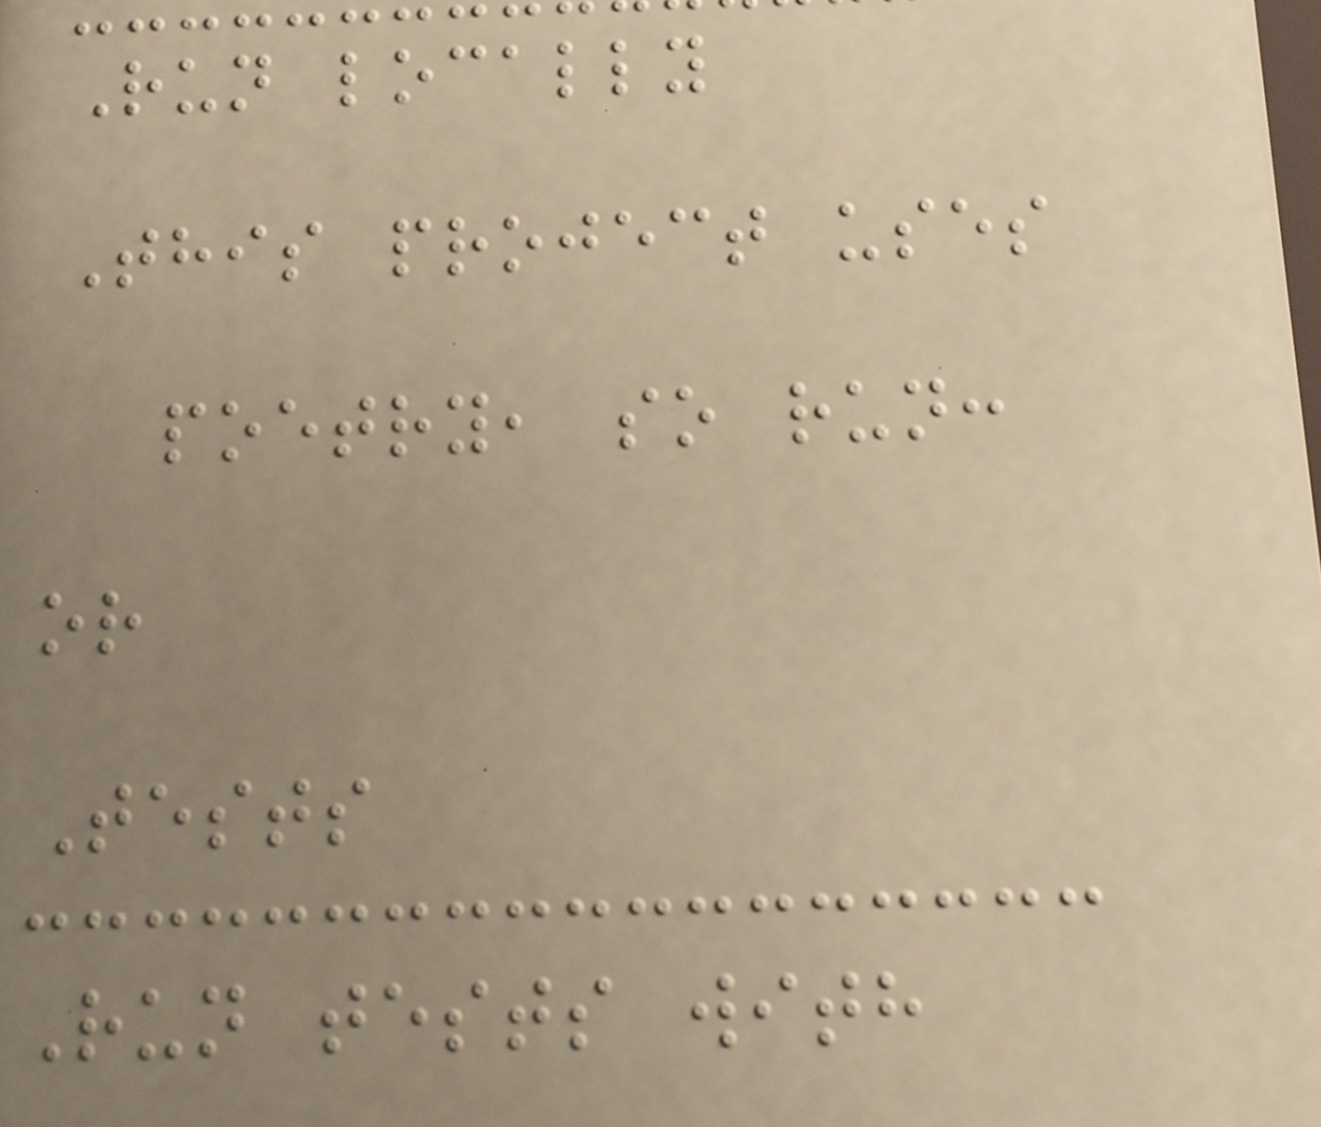Run locally
This project uses
poetry, so run:
or
Tests
Run tests with
